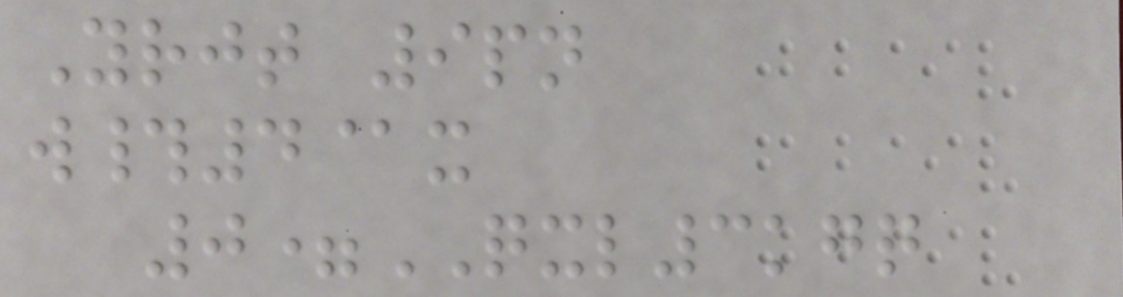Yrjt 9pn
w#4@x
0=QXL3kgq
